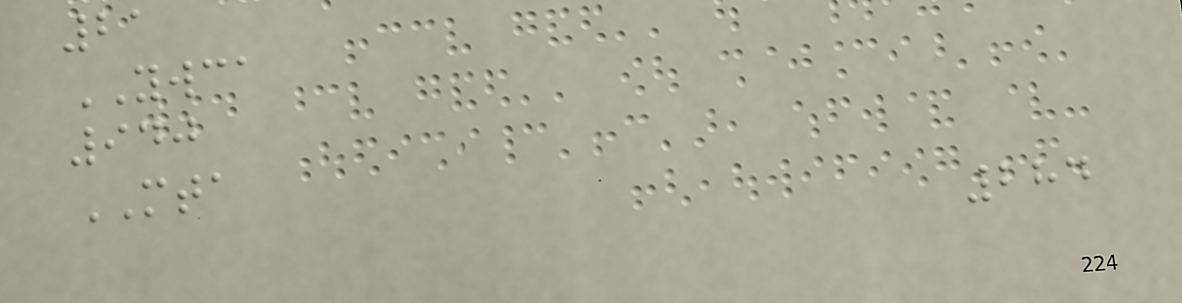21
YWCA
940
MTA
284
